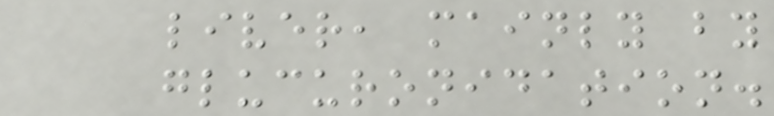liver, mainly by
glucuronidation.
